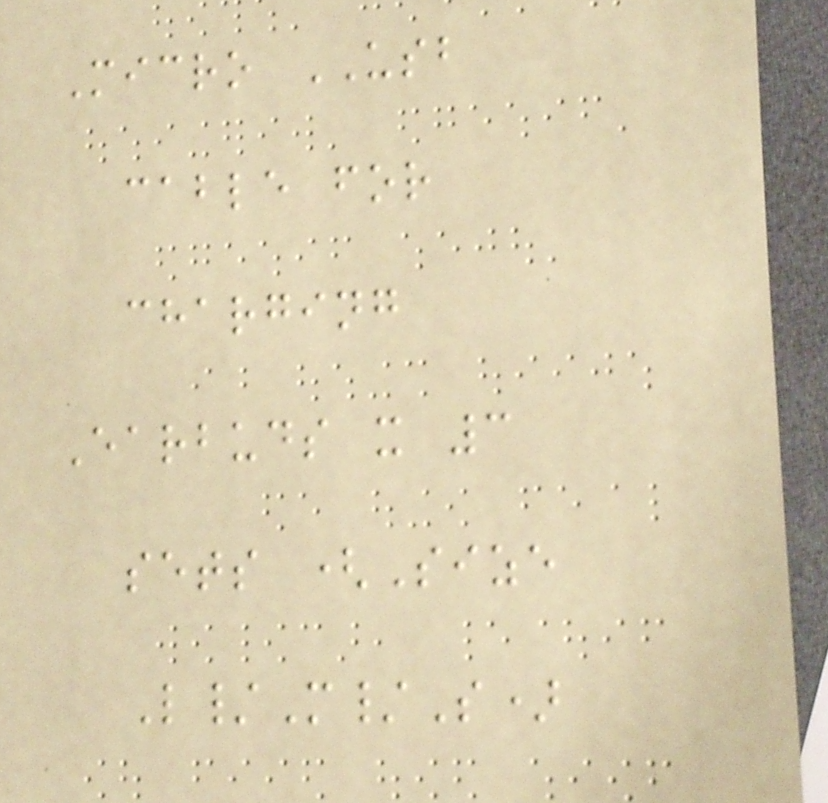Micro USB
cable for
charging
Earbuds x 3
sets (Size
L/M/S)
